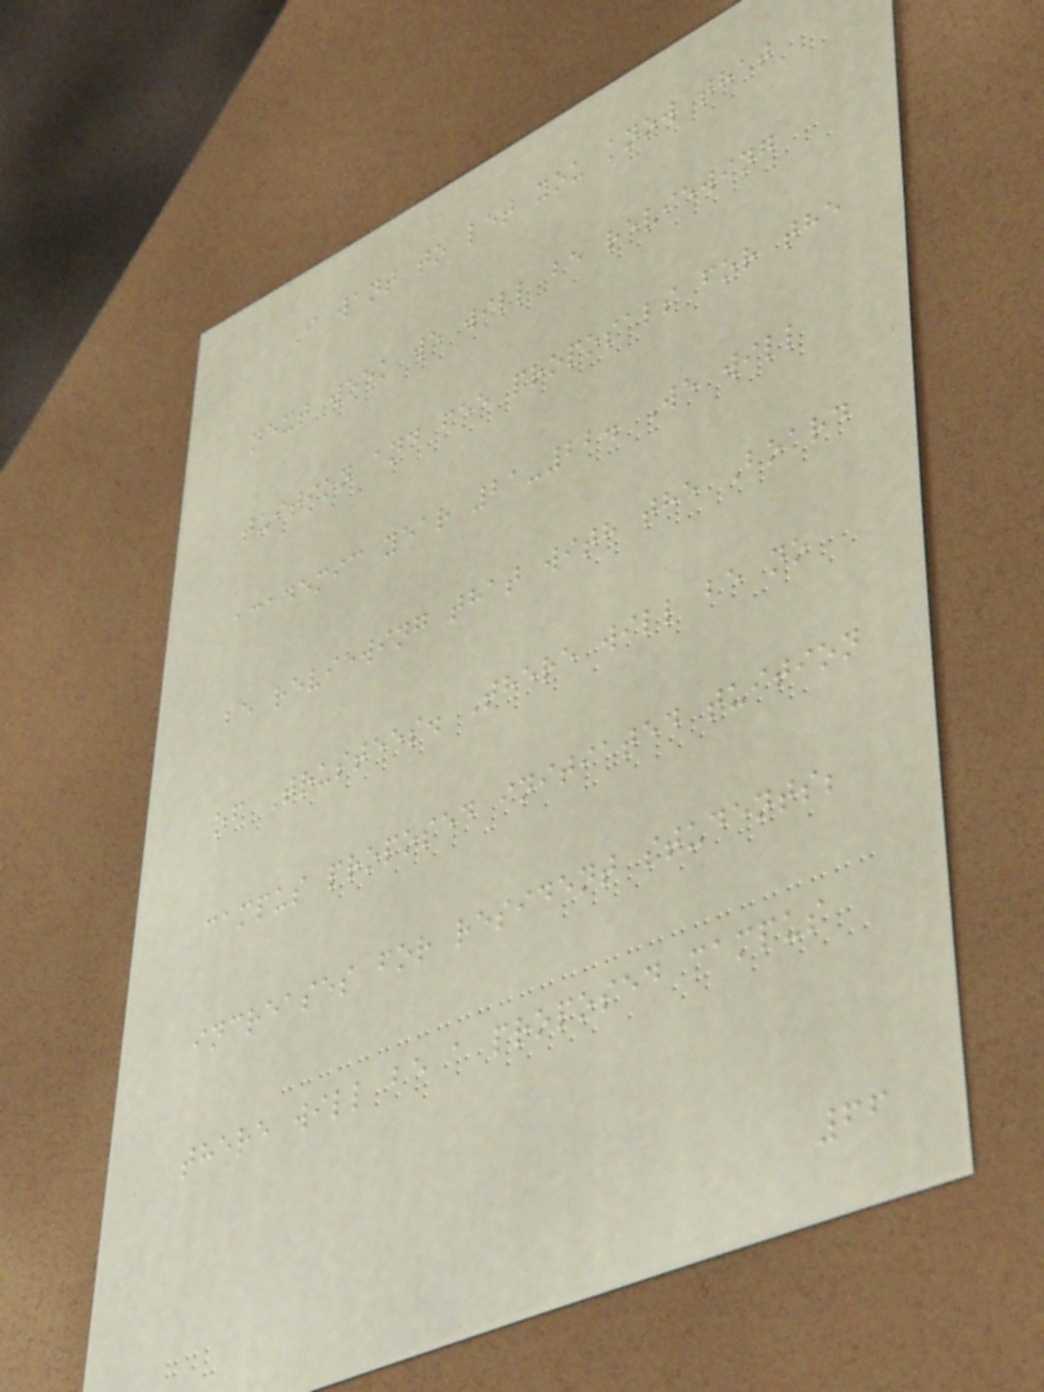I want to let you know that
next week we will be reviewing
tuition and fee proposals for the
academic year 21-22. We will
be reviewing that with the Board
of Trustees. There will be no
campus proposed initiated tuition
increases for resident students;
there will be a proposed campus
66
